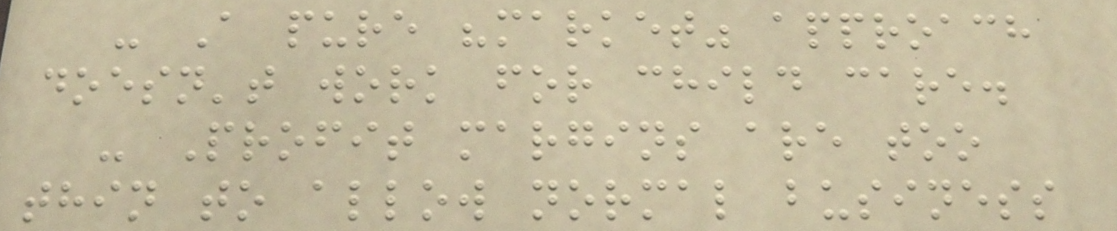- A pure "market" approach
doesn't work for child care.
- Profit margins are too
thin to allow normal business
